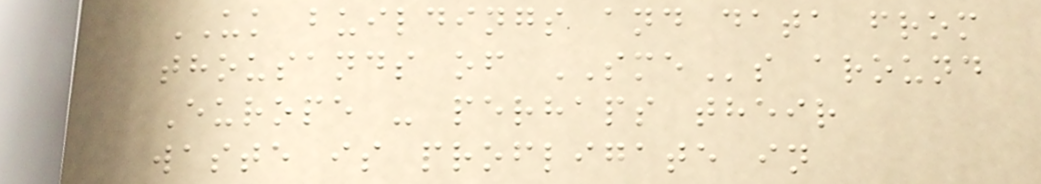UK buildings and data from
thousands of SMEs around
Europe - perhaps their
waste is profligate in
